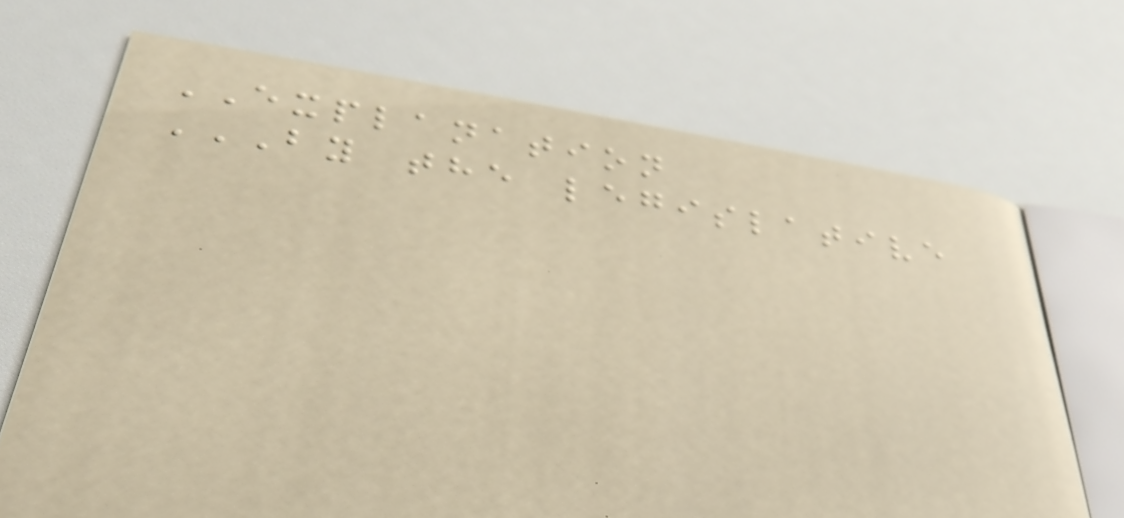EXPLANATION
BY THE LEGISLATIVE
